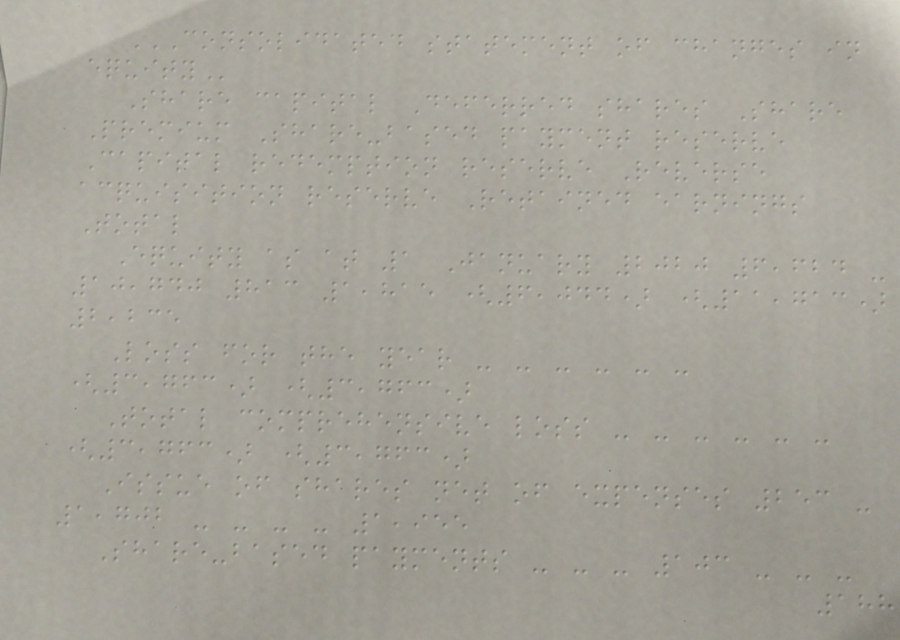CONSOLIDATED STATEMENT OF CHANGES IN
EQUITY
Share capital Deferred shares Share
Premium Share-based payment reserve
Capital redemption reserve Reverse
acquisition reserve Retained earnings
Total
Equity as at 1 January 2020 6,624 -
10,740 813 1,815 (6,044) (11,713)
2,235
Loss for the year - - - - - -
(3,763) (3,763)
Total comprehensive loss - - - - - -
(3,763) (3,763)
Issue of shares net of expenses 253 -
1,702 - - - - 1,955
Share-based payments - - - 103 - - -
188
